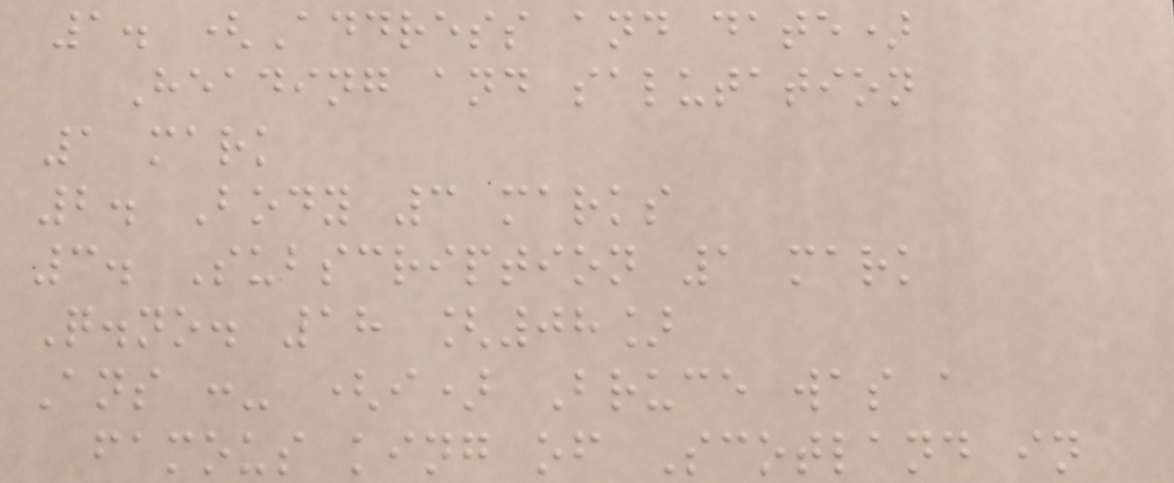1. (Address and date)
Heading and salutation
1 mark
2. Body 3 marks
3. Subscription 1 mark
Q.no. 18 [08]
Ans :- (i) Bruce was a
famous king of Scotland in
